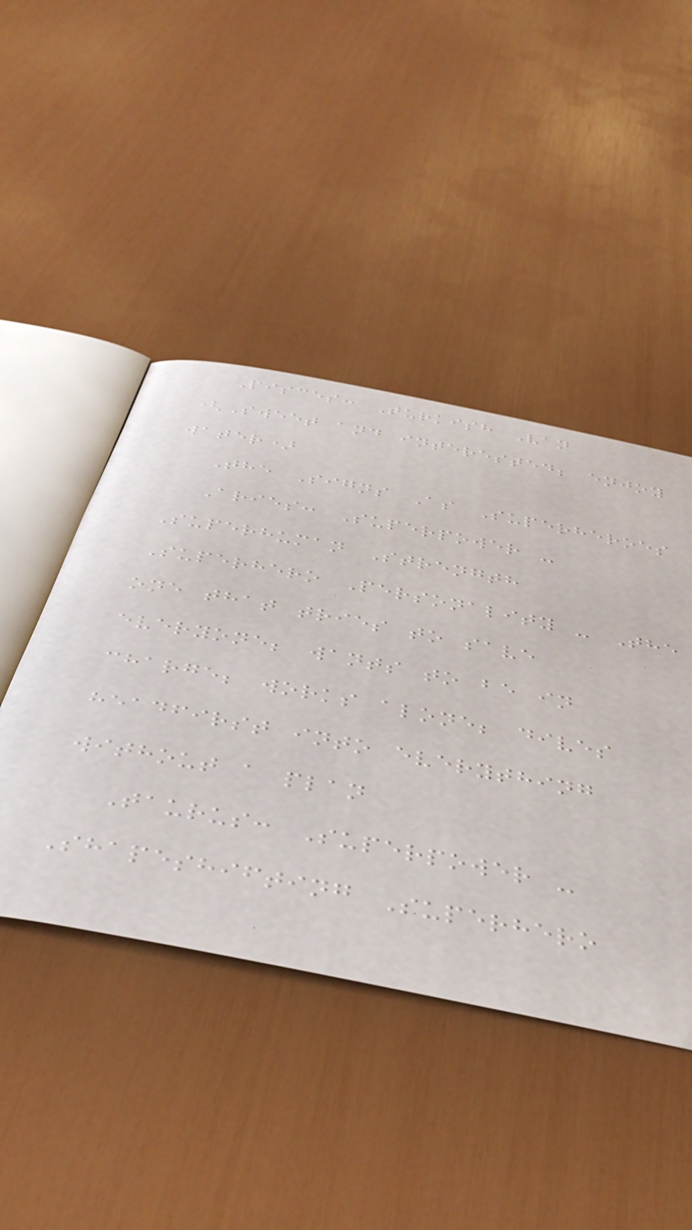Pisces: Turkish Van
(Sweet and interested; enjoy
water)
The Signs As Superheroes
Aries: Superpower -
Superhuman Strength
Superhero Personality - The
one that tries to save
everyone; wants to be in
charge; works alone; dives
headfirst into everything
without a plan
Taurus: Superpower -
Shapeshifting Superhero
